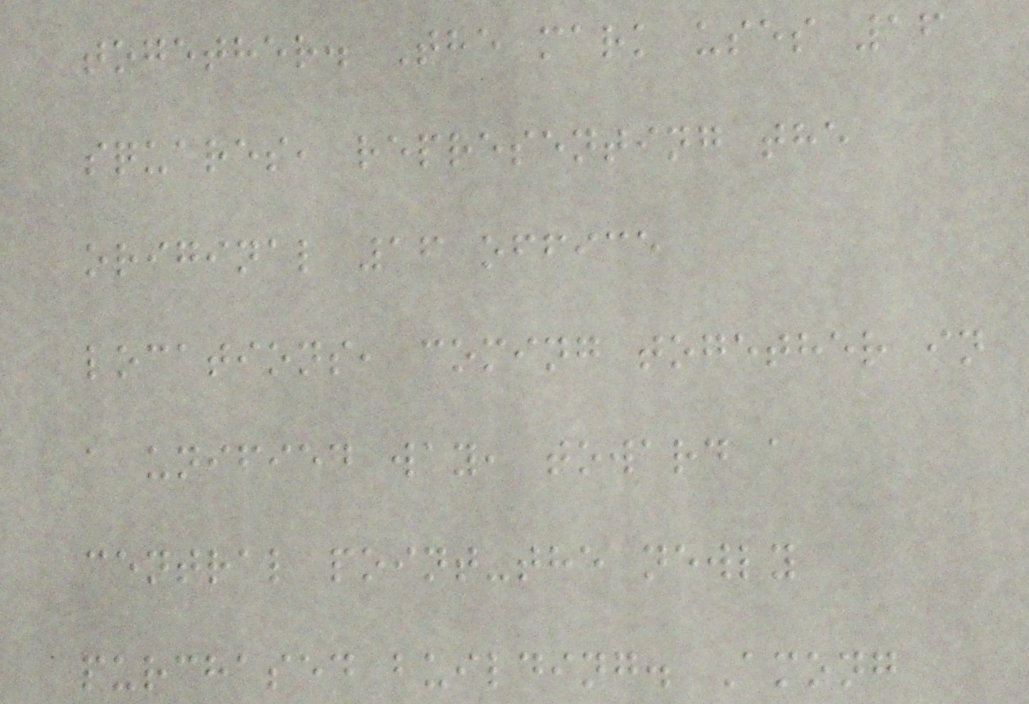together. The mark uses 16
squares, representing the
original 16 office
locations, coming together in
a unified way, toward a
central point-the newly
purchased building. Among
